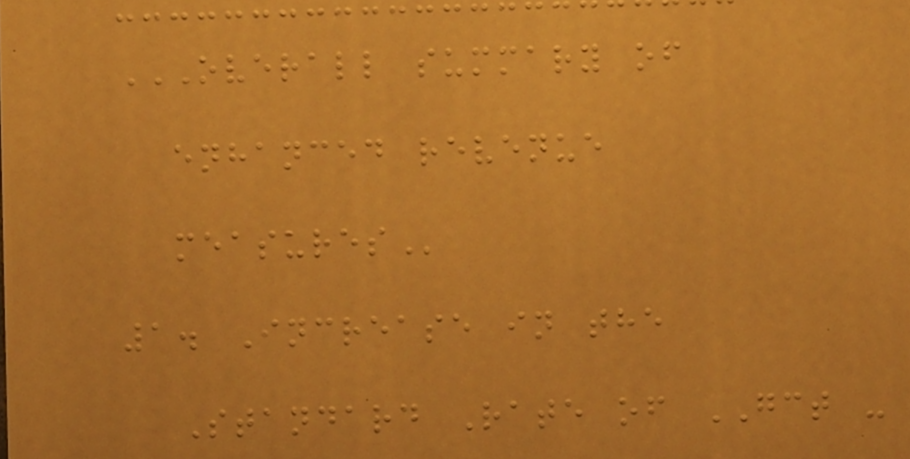OVERALL SUMMARY OF
ENHANCED REVENUE
MEASURES
1. Increase in the
Standard Rate of GCT -
